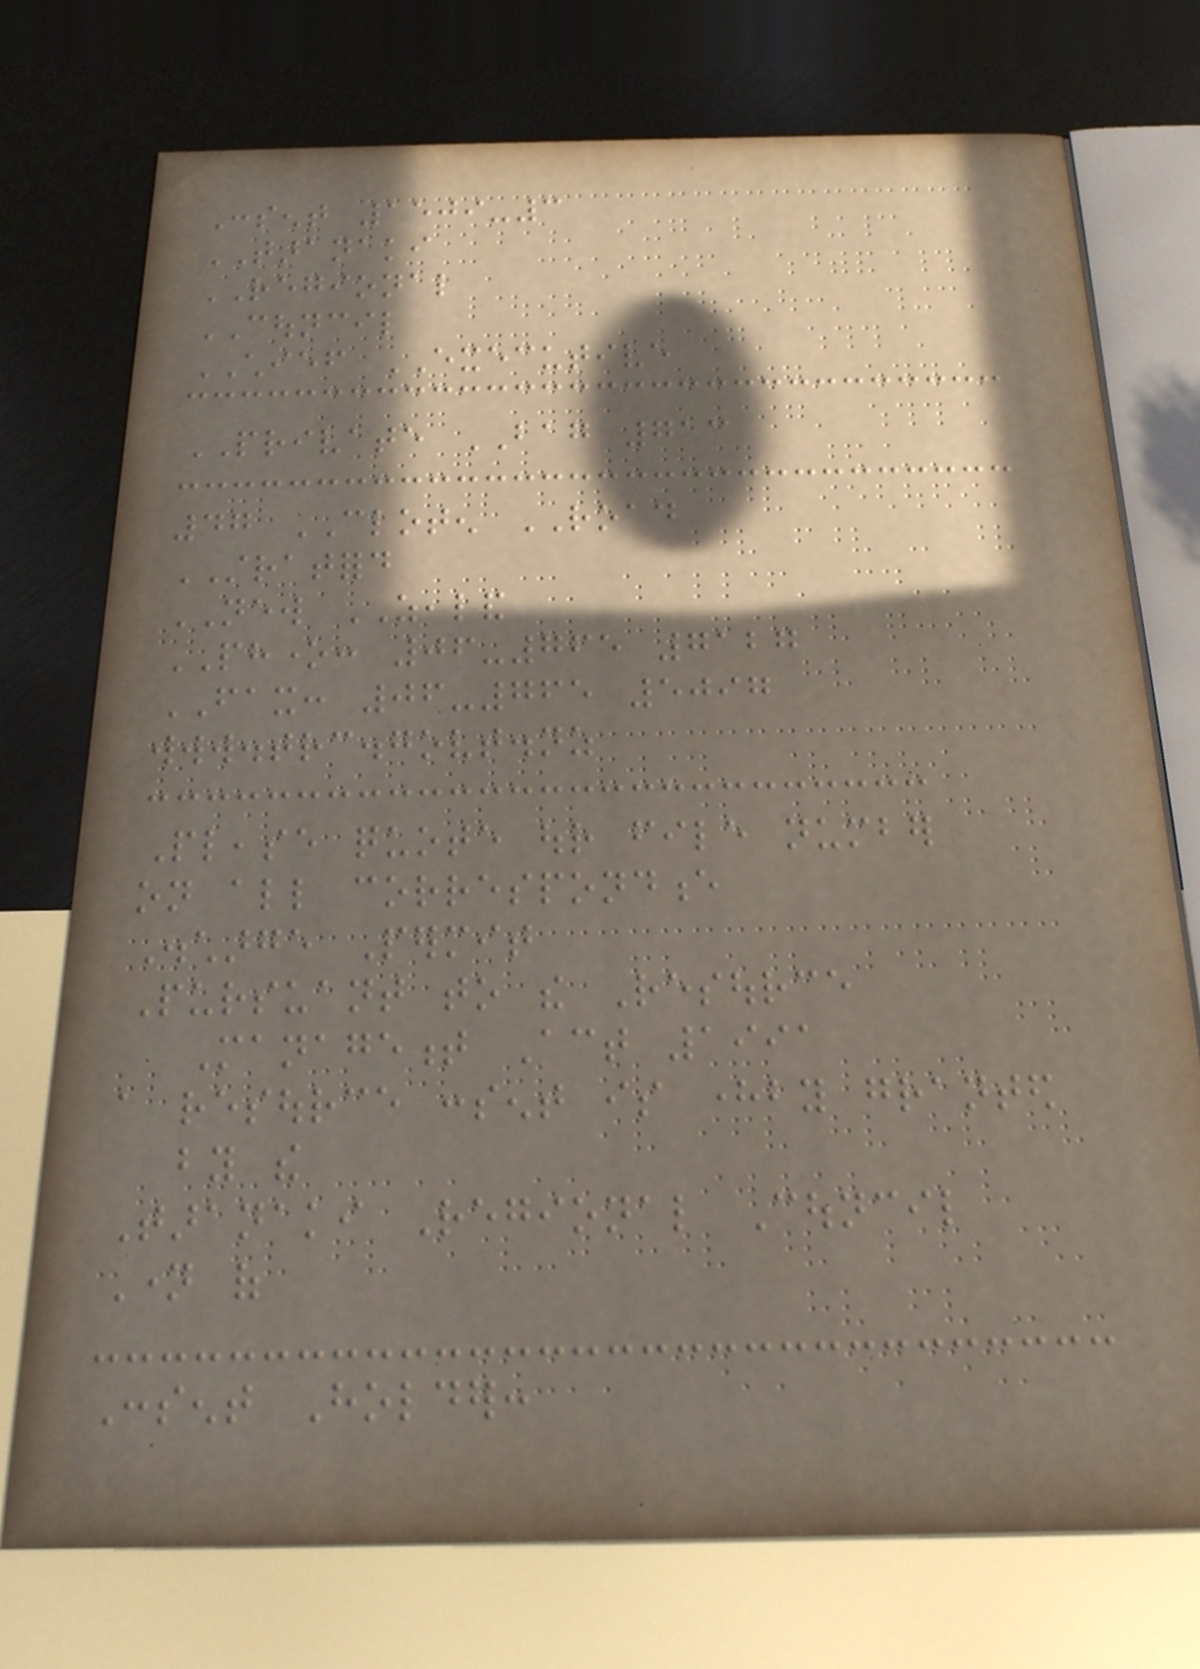Consent 1509-3
TARANAKI
REGIONAL
COUNCIL
CHIEF EXECUTIVE
PRIVATE BAG 713
47 CLOTEN ROAD
STRATFORD
NEW ZEALAND
PHONE: 06-765 7127
FAX: 06-765 5097
www.trc.govt.nz
Please quote our file number
on all correspondence
Discharge Permit
Pursuant to the Resource
Management Act 1991
a resource consent is hereby granted
by the
Taranaki Regional Council
Name of
Consent Holder:
